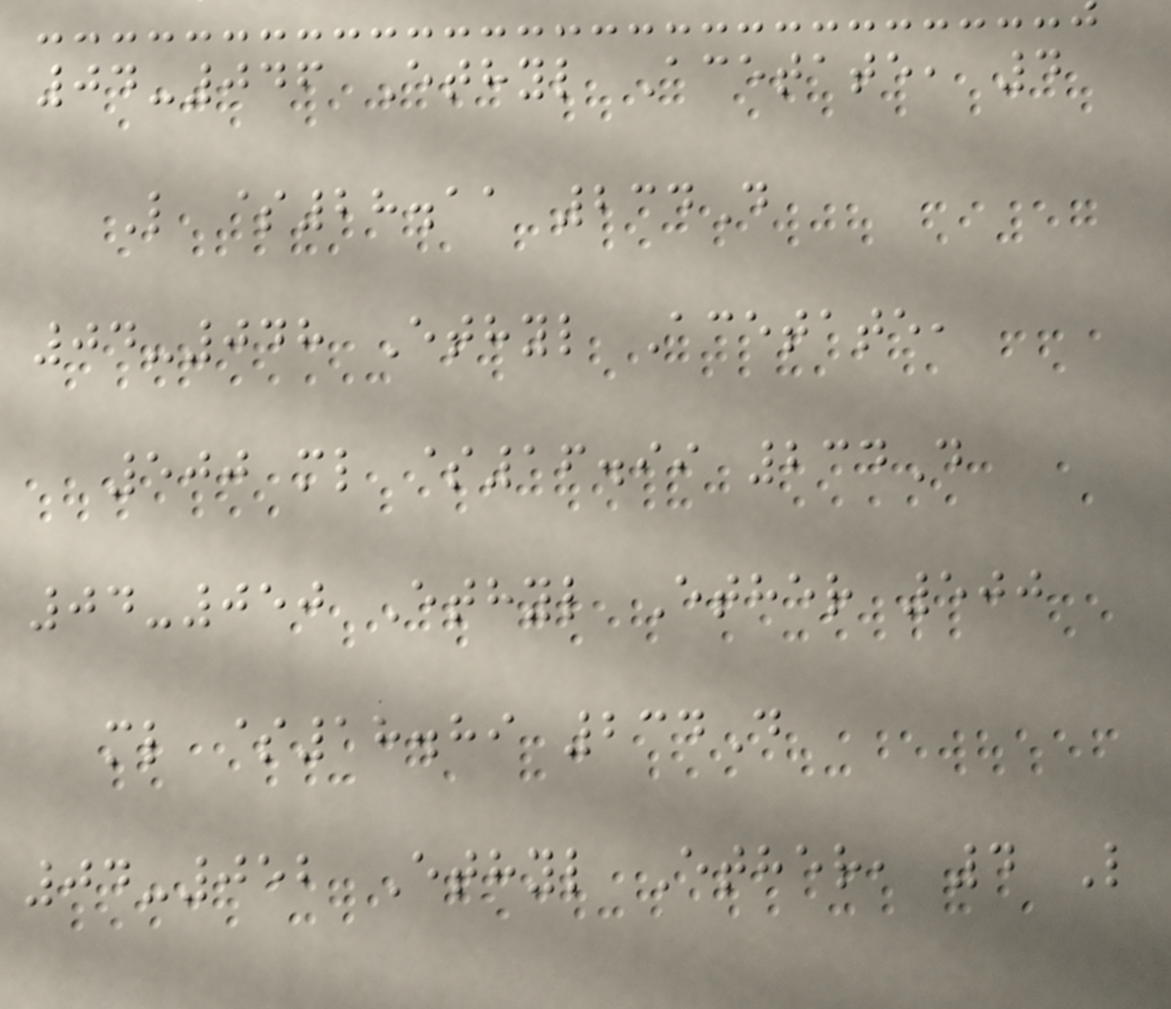04-046 Ethyl Acetate, 4
L $28.11 234D
04-048 Ethyl Acetate,
500 ml $16.99 234D
04-050 Ethyl Ether 500
ml $18.89 234D
04-052 Ethyl Ether, 4 L
